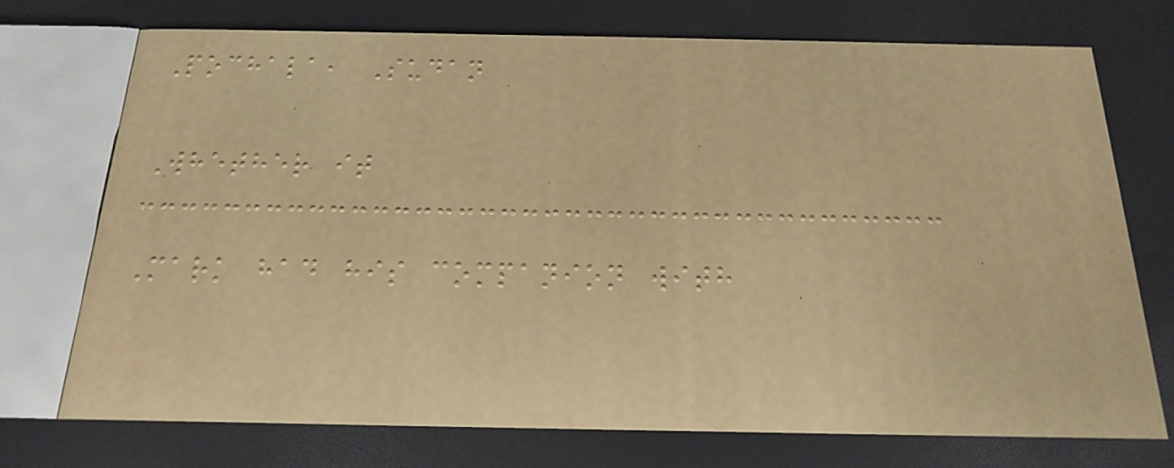Pochala, Sudan
Whether it
Mark had his companion with
